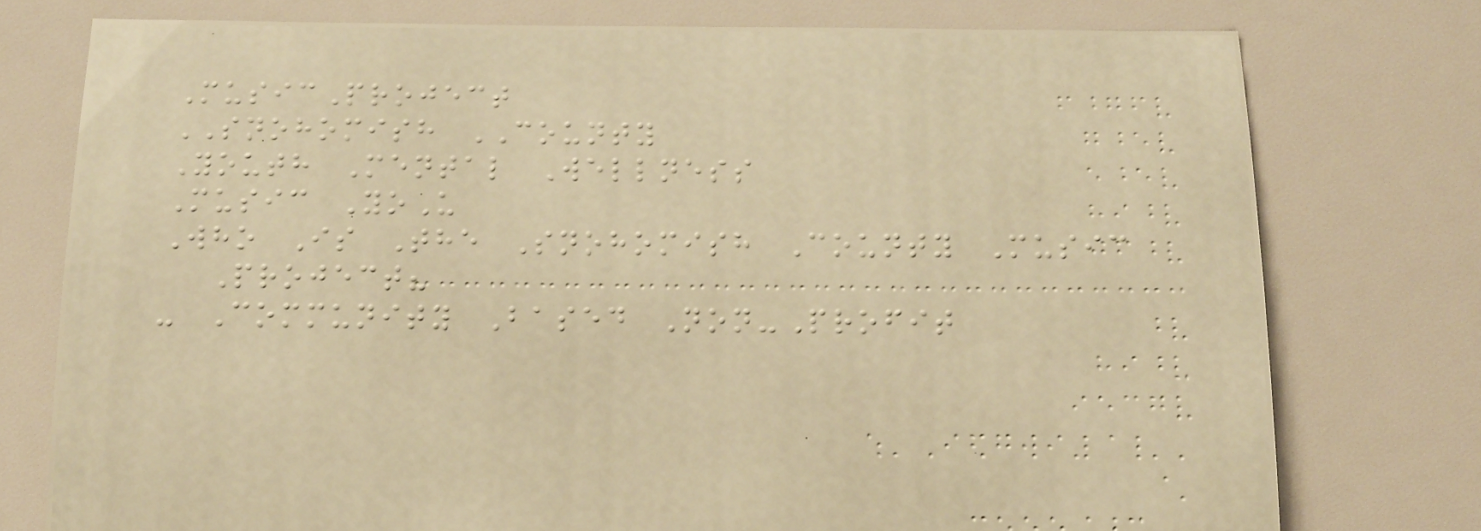MusicProject
SNOHOMISH COUNTY
Youth Mental Wellness
Music YoU
Who Is The Snohomish County Music
Project?
- Community Based Non-Profit
